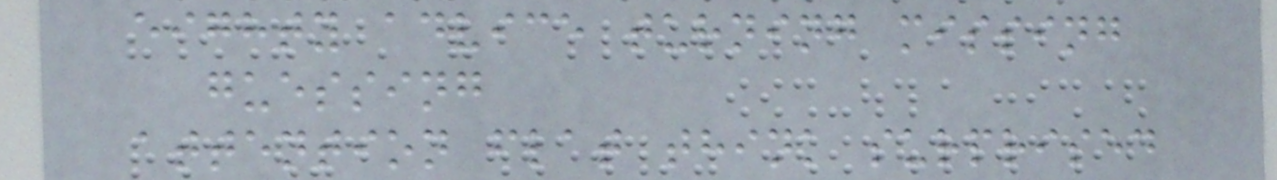eighty advice turning missing
guessing
attention flat think surprised
